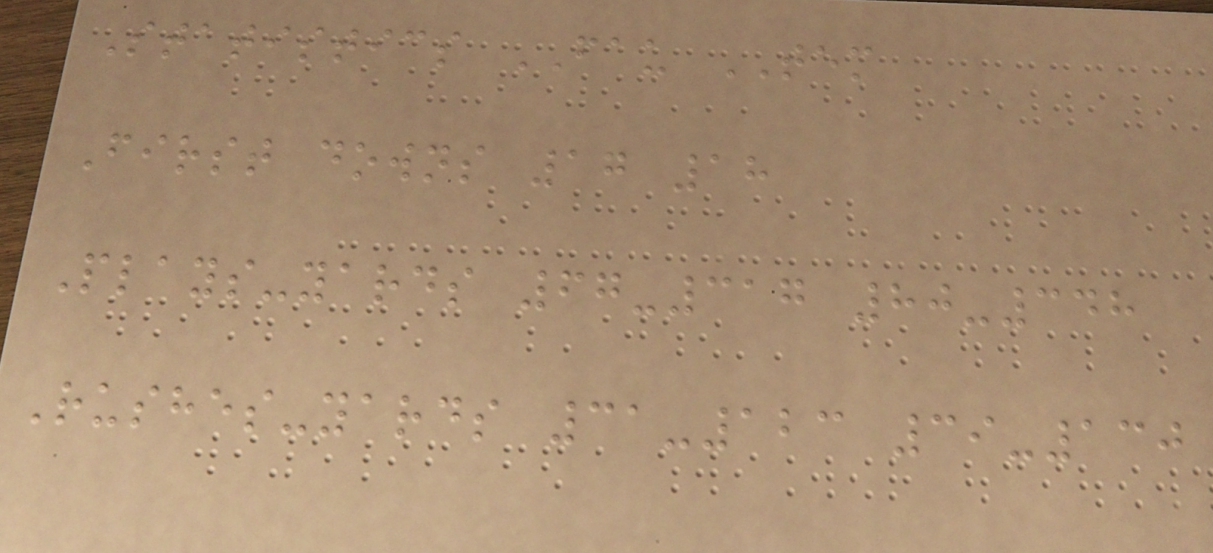Statistics FAU TEM
First downs 17 18
Plays-yards 67-317 80-348
Rushes-yards 31-123 39-130
